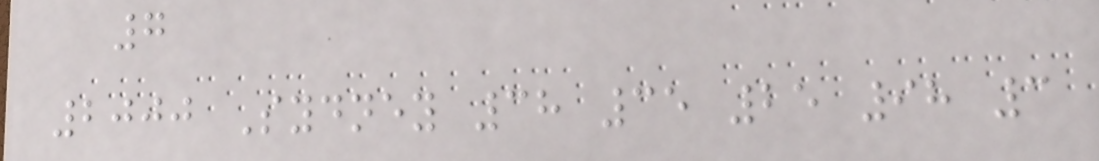7
2000 Sydney 38 35 25 98 3
